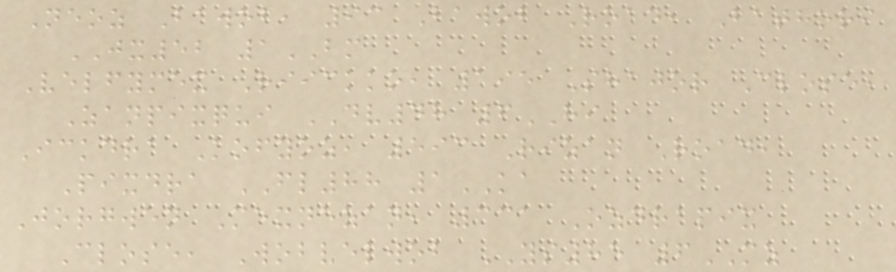Neoz Bawob, 93 Bawob Road, Bathori
JX52 1BM
Velfymex Riickko, 195 Shajor Close,
Zanpixqui DV48 6HI
Ickdra Kofyoz, 593 Rizan Road,
Pixdra FL88 1KA
Jorgwen Mexnezan, 331 Ozdrapix
Close, Wobvelwob YS85 6MZ
